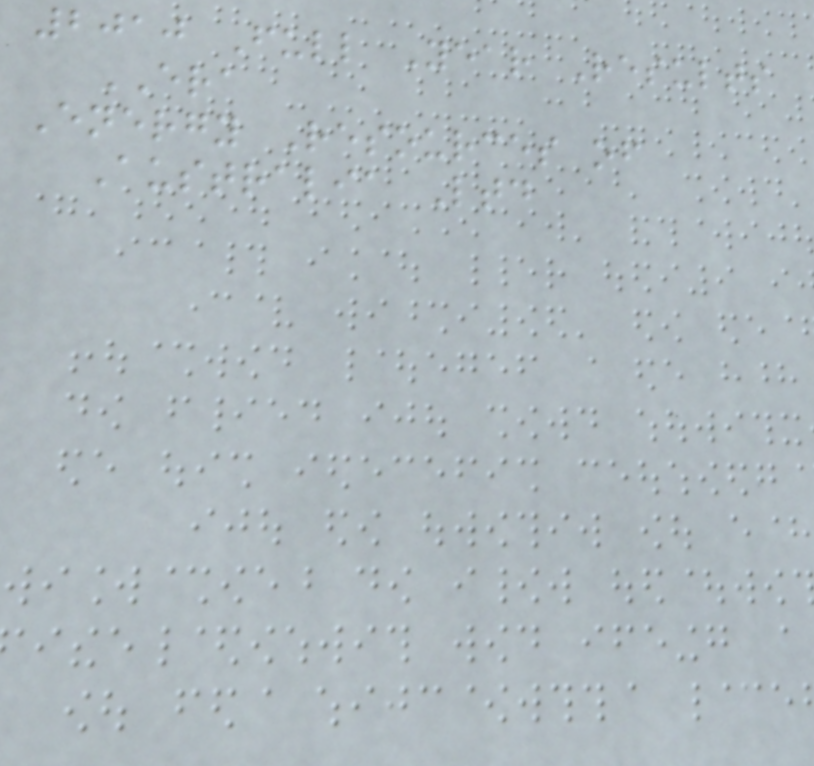2010 Full Year Results
ERA
Energy Resources of
Australia Ltd
